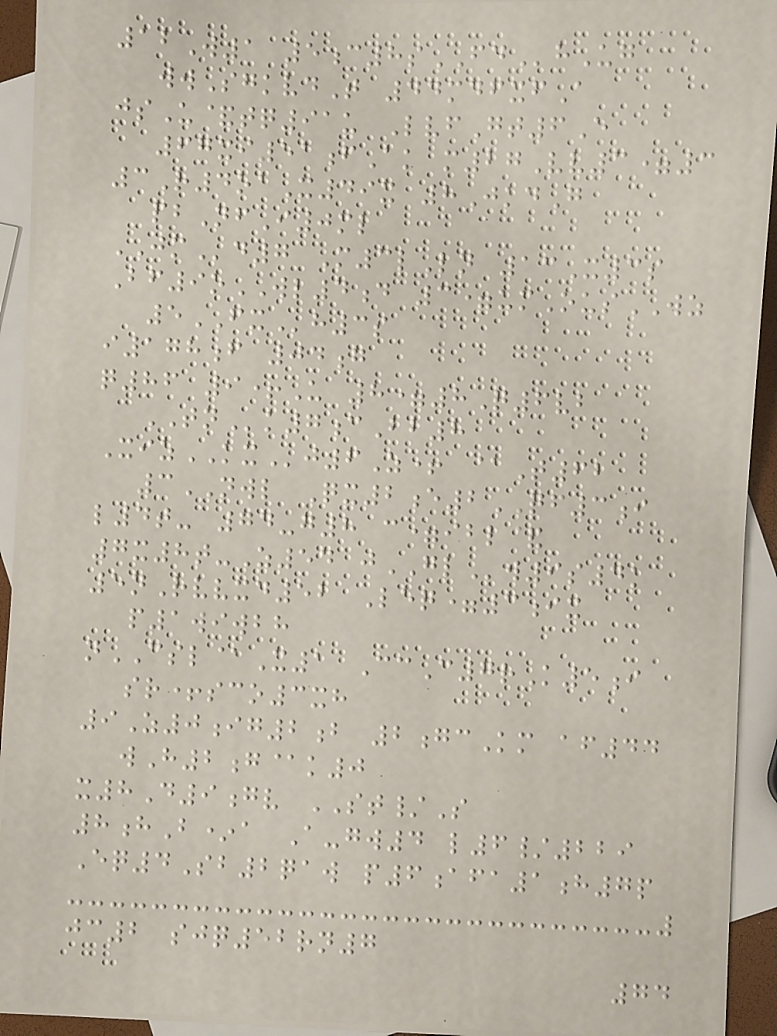12W1 5c8sFDhUg
wwSgkvdT 44mdfxfA
jsU&tq91u LvfGt6E
67xi51fAk m27Vv3=3
3R4oaX49x 8JkdG
pbNfI0ml
JMd7 M3lLn 13X3s
Bf9oWL4d 3=umOusWZ
5FXh3s
i178f 04g
q86 9+U 8=8Q6vb
TNk7cBb8
XizKXj6Z+ @T62
3NWL Qx2e2QF3i
l4t- 74-g8 c=ibl&
7x8t-Z54 jGLw9s4k
5nRvvxd52 Leq=3ix
p1wiwbh
nCSL@X1 CcC7rK5i
sr+sco3xh
9Z0ig2b 2gcKm af44
wH2g@k0
x8D9gv ST/S
8hB*a A-gw4 l6/229
Eq4Sb2qaw p6afa1h7p
jc2 sjq52rn7
74
